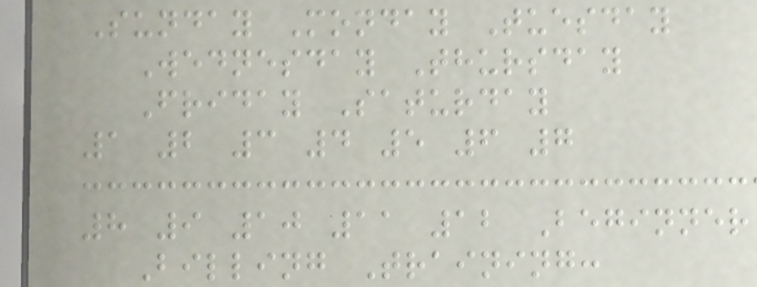Sunday Monday Tuesday
Wednesday Thursday
Friday Saturday
1 2 3 4 5 6 7
8 9 10 11 12 Beginner
Billing Training:
